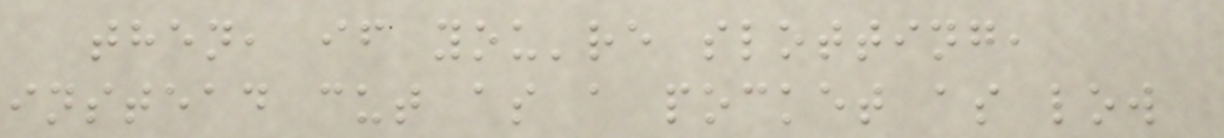then, if you're slotting,
instead cut as a pocket as low
